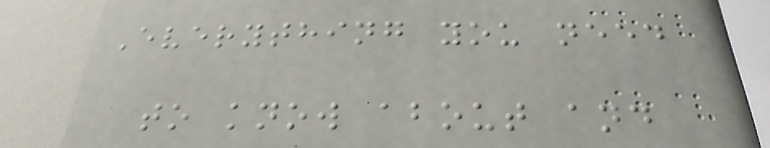Everything you need
to know about and
